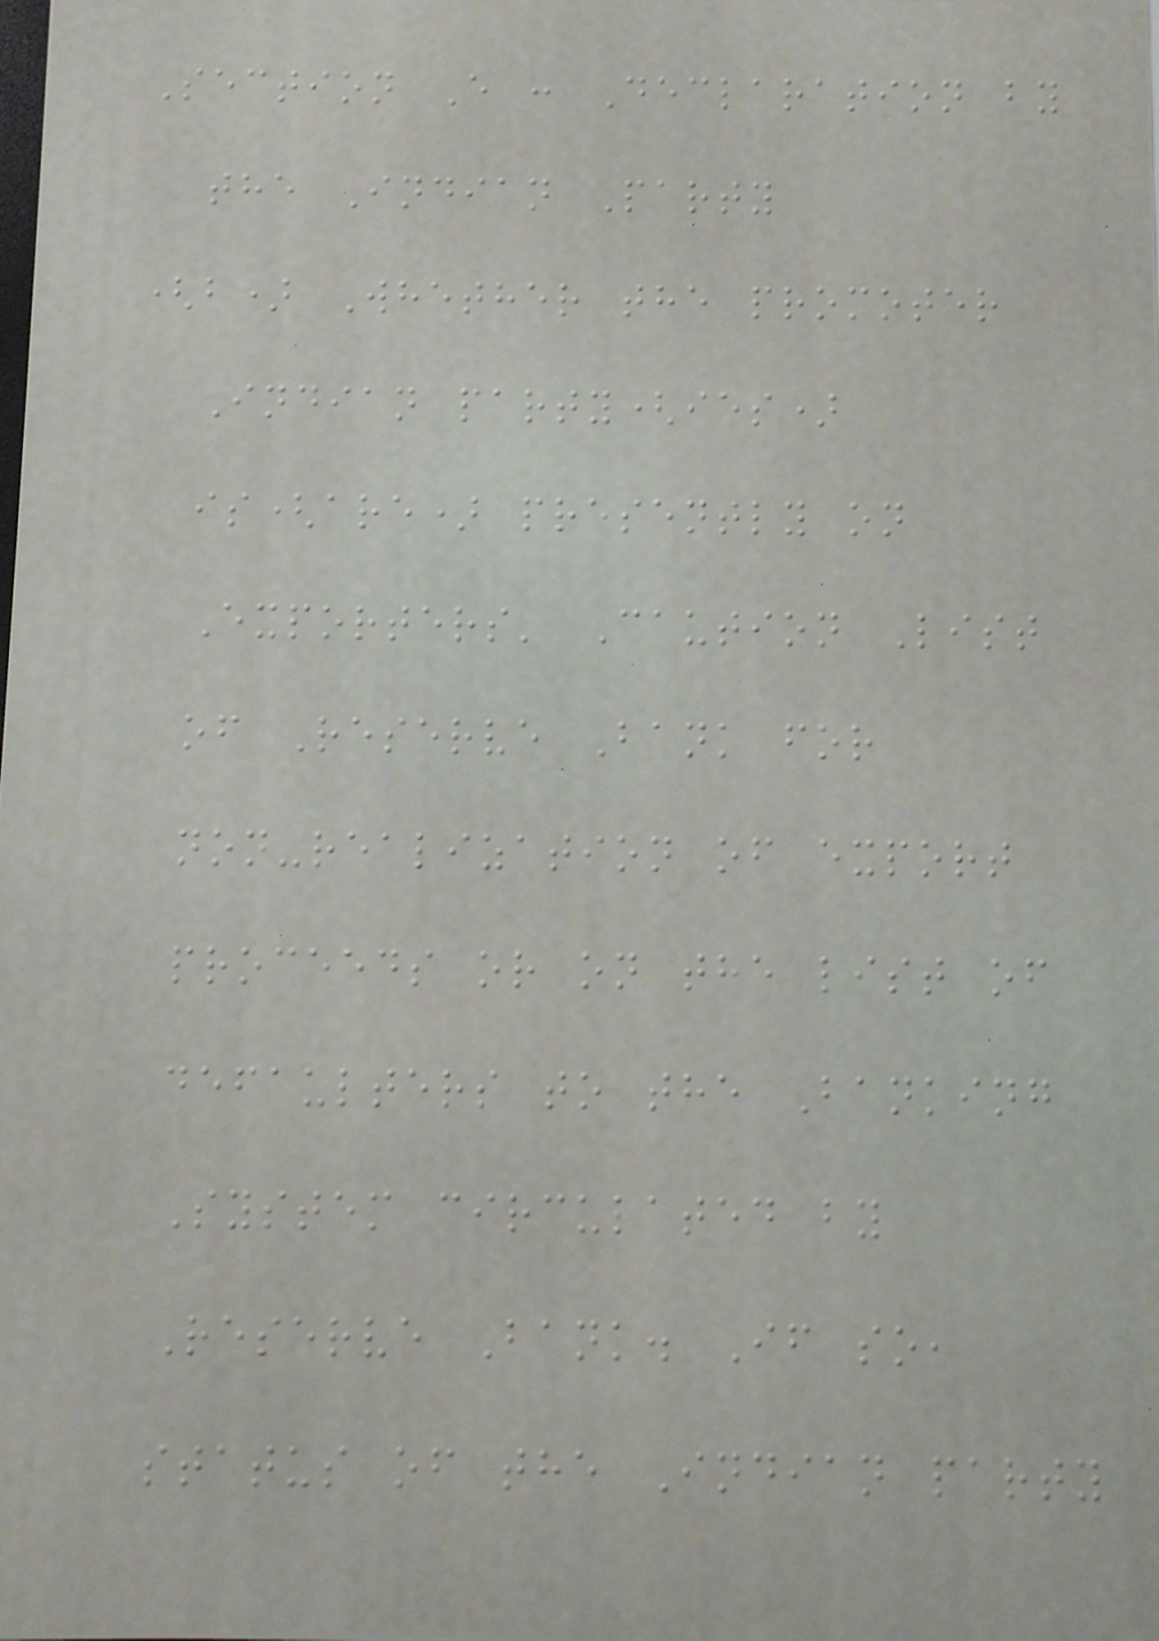Section E : Declaration by
the Indian Party
(b) Whether the promoter
Indian party(ies)
is(are) presently on
Exporters' Caution List
of Reserve Bank for
non-realization of export
proceeds or on the list of
defaulters to the Banking
System circulated by
Reserve Bank. If so,
status of the Indian party
